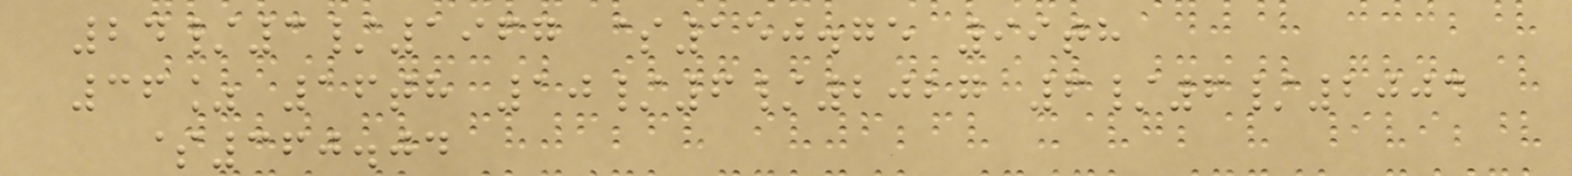24/3/1967 $150.75 99th
36% 16th 10/6/2027 6/6/2004
$360.04
